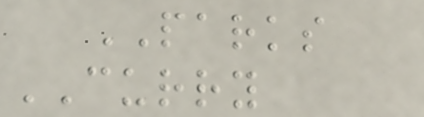PARKS
CURRY
